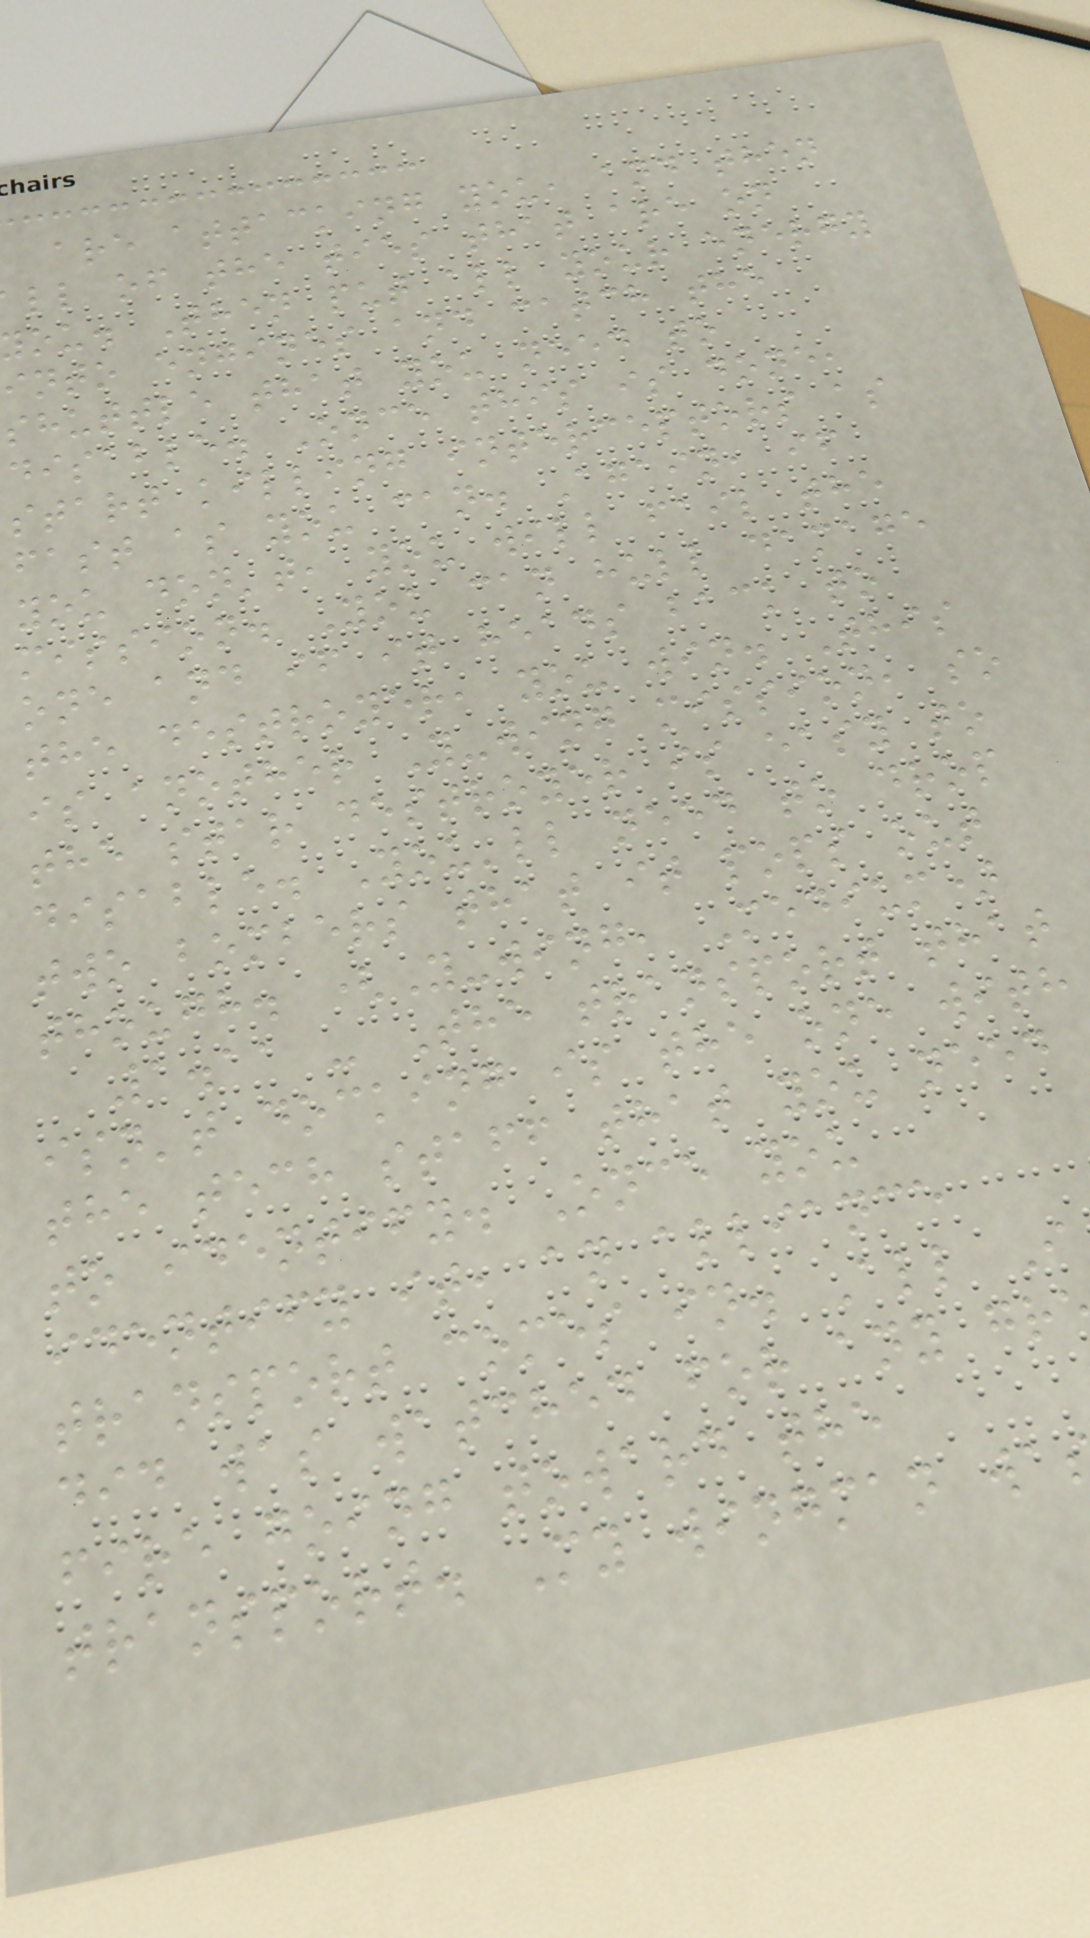are attacking you, and then
ll of the ties that are on
ou. Then put all your energy
into engines and catch the
shuttle that you need to
disable. Once this is done,
start killing interceptors as
fast as you can. Again, if
you don't, you will fail the
mission. You can hull damage
one and if it heads back to
the destroyer, you win. This
is another Y-wing mission, so
the star destroyer is easy to
disable. You'll need to drop
two bombers that it pops out
though. (Y-wing, Medium)
1.11 - The transport that
isn't docking is the one with
the tech staff that you need
to identify. Once you
identify it, an alliance
transport comes in. All I
did was watched for any gr
fire going toward the
transport. My wingman wa
